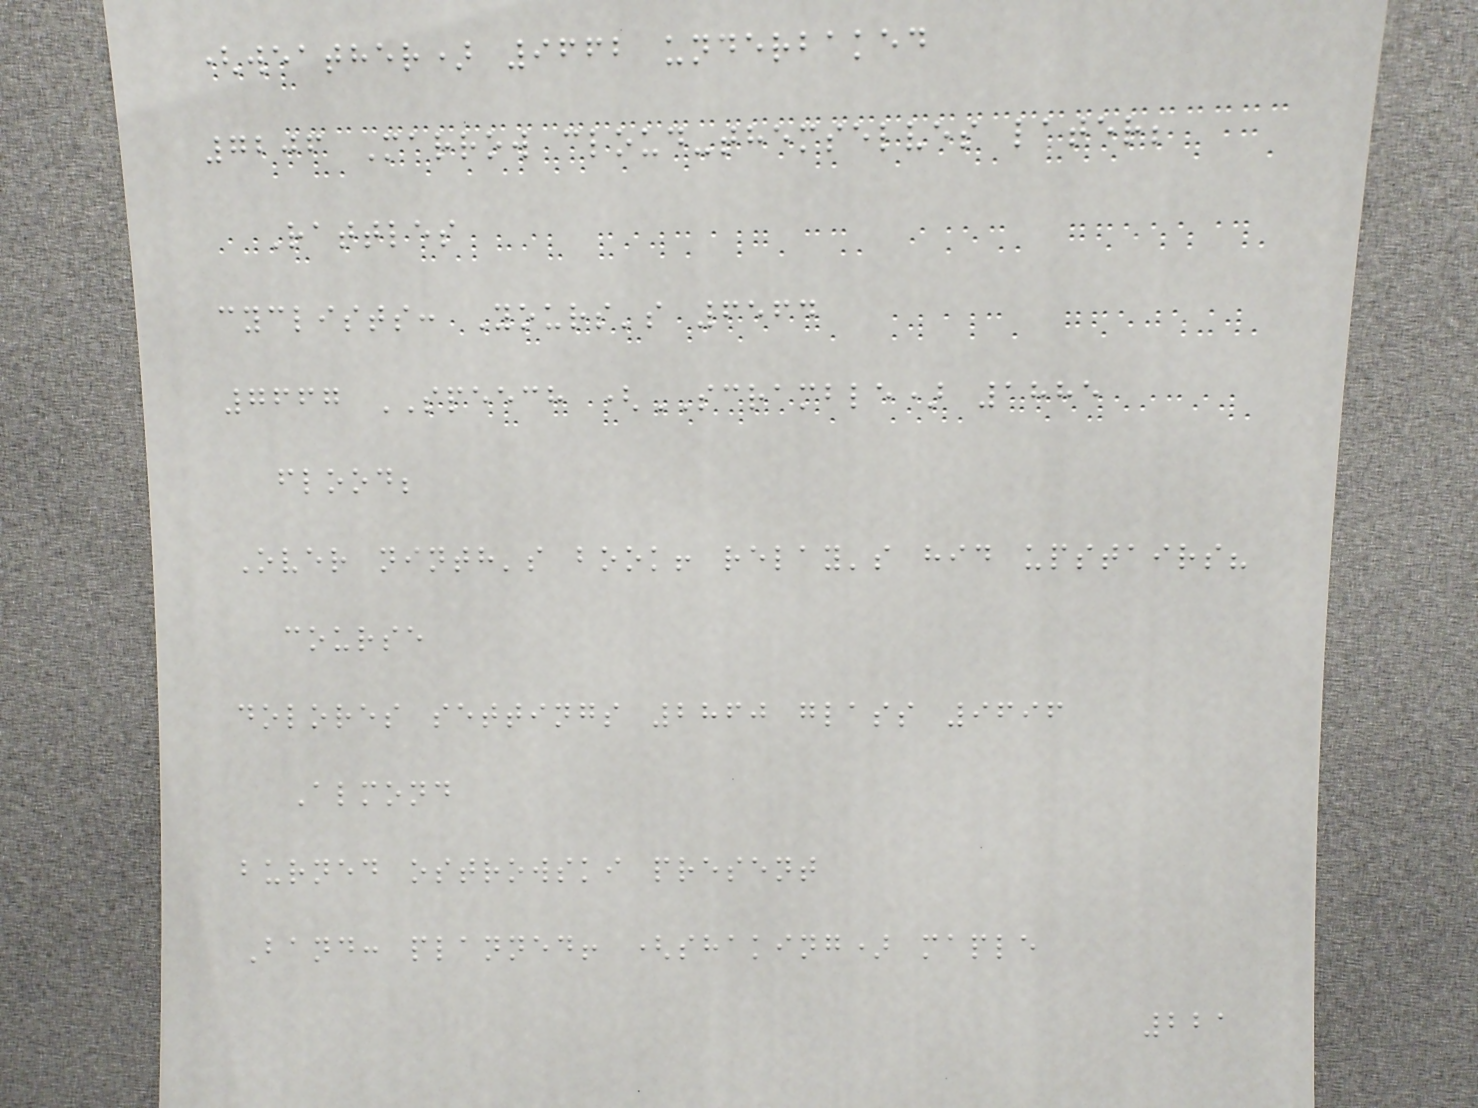(weather) 9662 underbaked
7206 Marrow cloud-themselves later;
Rattles
cyclists: Yours's 6564
7667 SPEECH (SCRAMBLE) 1885
flood;
Over ninth's book! relay's hid upstairs?
course
dolores settings 2860 glass 9696
Almond
burned ostrowski present
Band: planned! (shaking) maple
221
